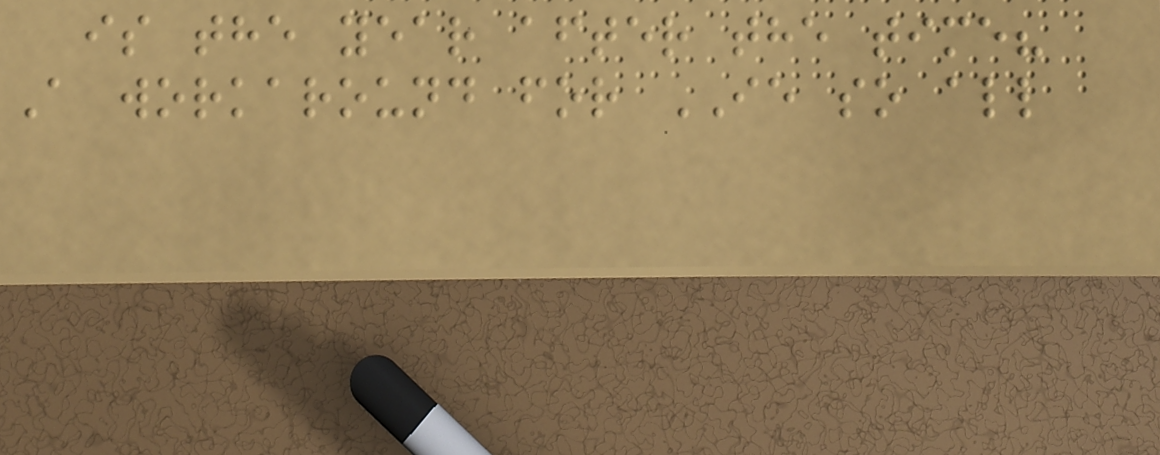is the year after the time?
A workaround for IE so all
